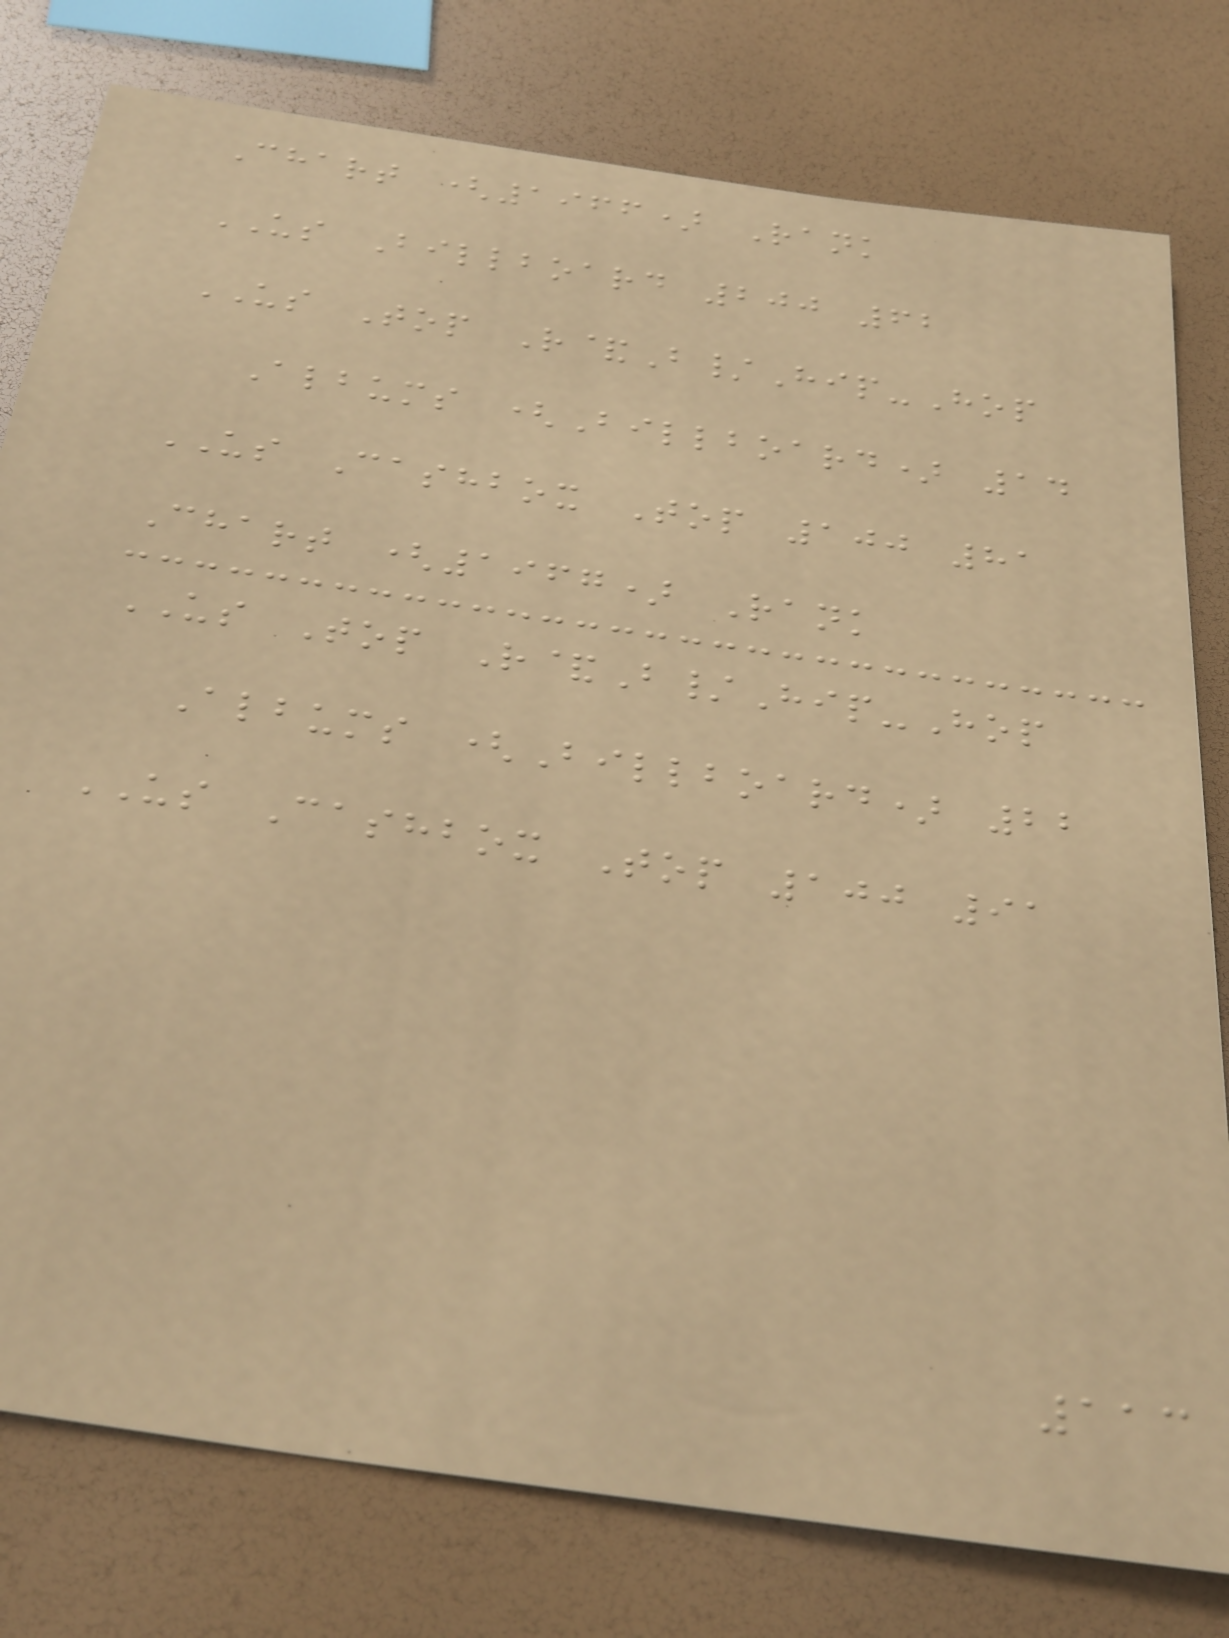Chart (1966) Rank
US Billboard 200 62
US Top R&B/Hip-Hop
Albums (Billboard) 14
US Cashbox Top 100 81
Chart (1967) Rank
US Top R&B/Hip-Hop
Albums (Billboard) 22
US Cashbox Top 100 91
113
